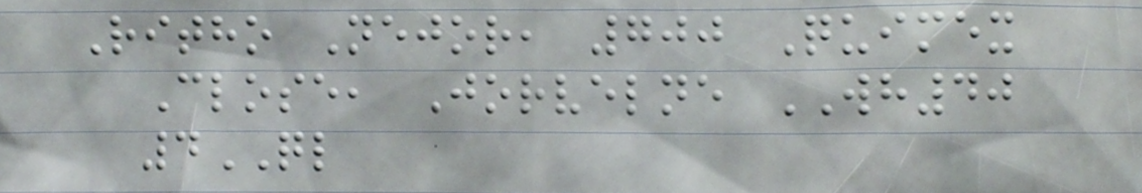Ritho Nejor, 700 Quimex
Close, Jorvelne WH40
4QL
